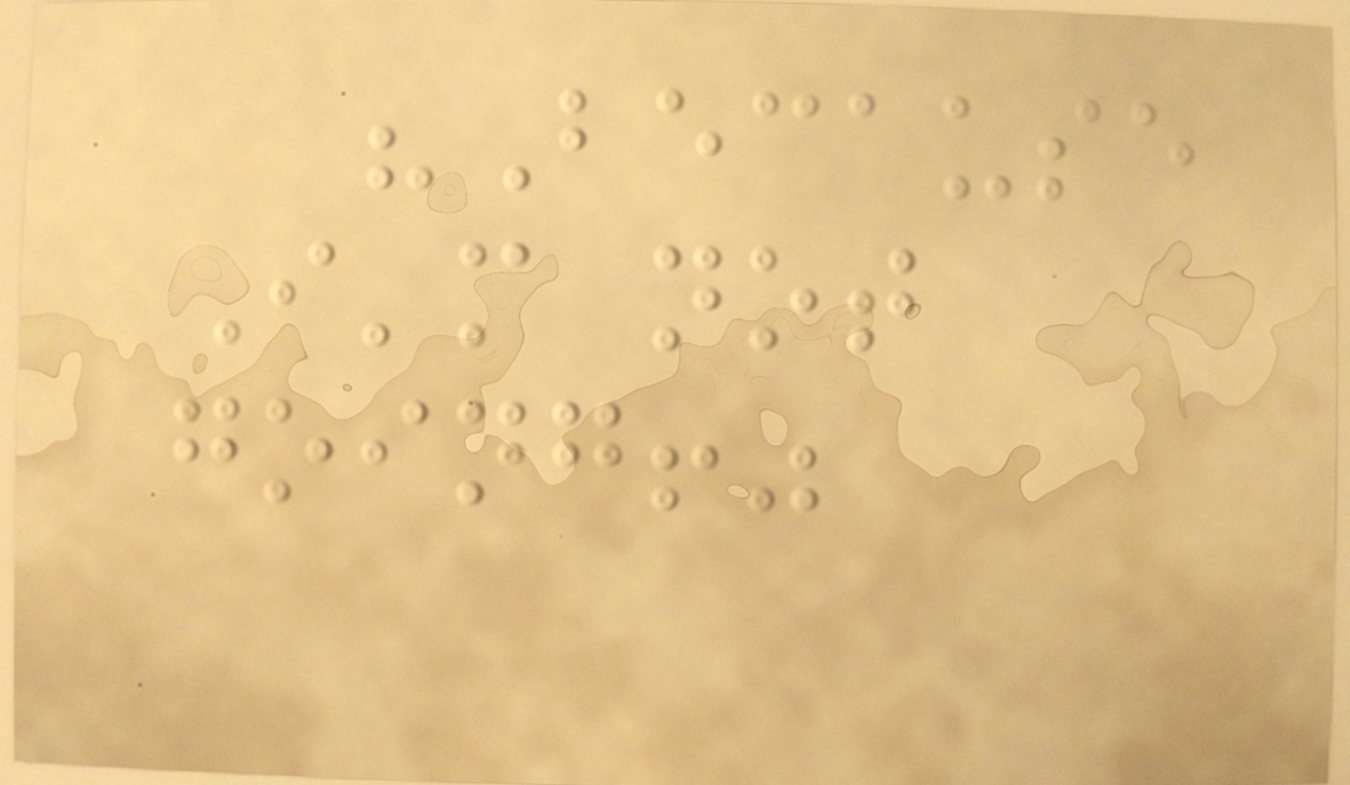"Because
I'm not
going!"
